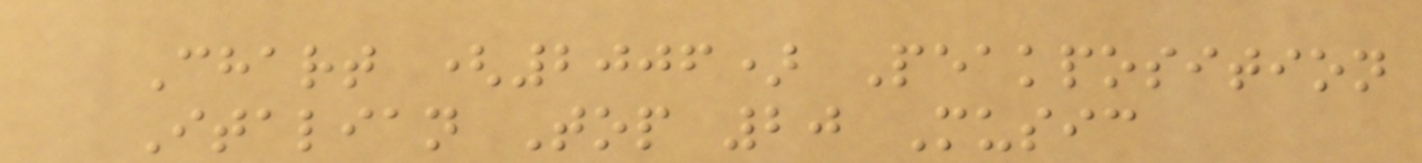Chart (2006) Peakposition
Italian Top 20 Music
